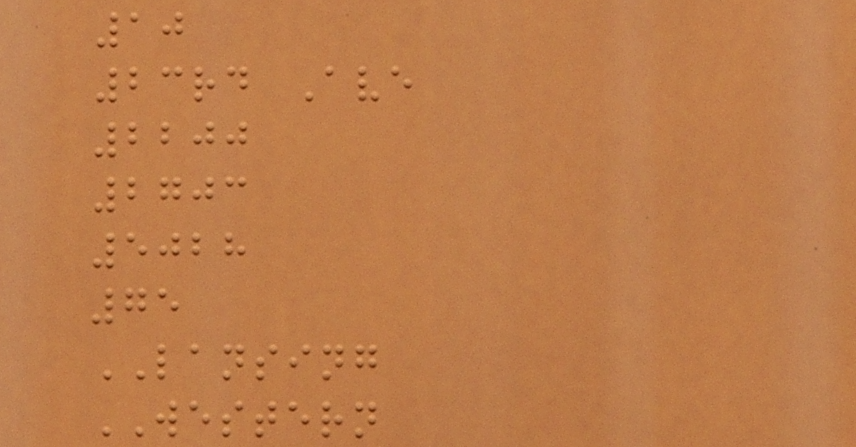10
23rd Ave
2200
2703
5028
75
LANSING
WESTERN
